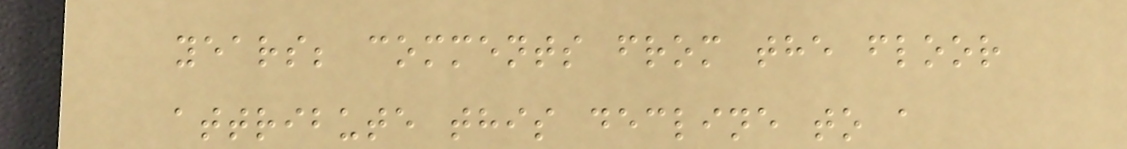years; comments from the floor
attribute this decline to a
